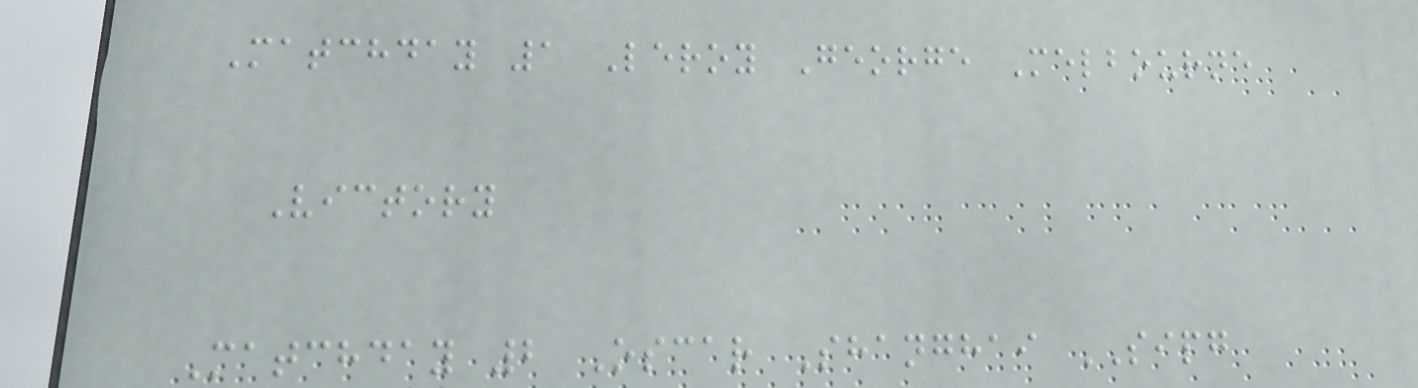Matchday 1 Leroy George Melbourne
Victory
Matchday 2 Oscar Shanghai SIPG
